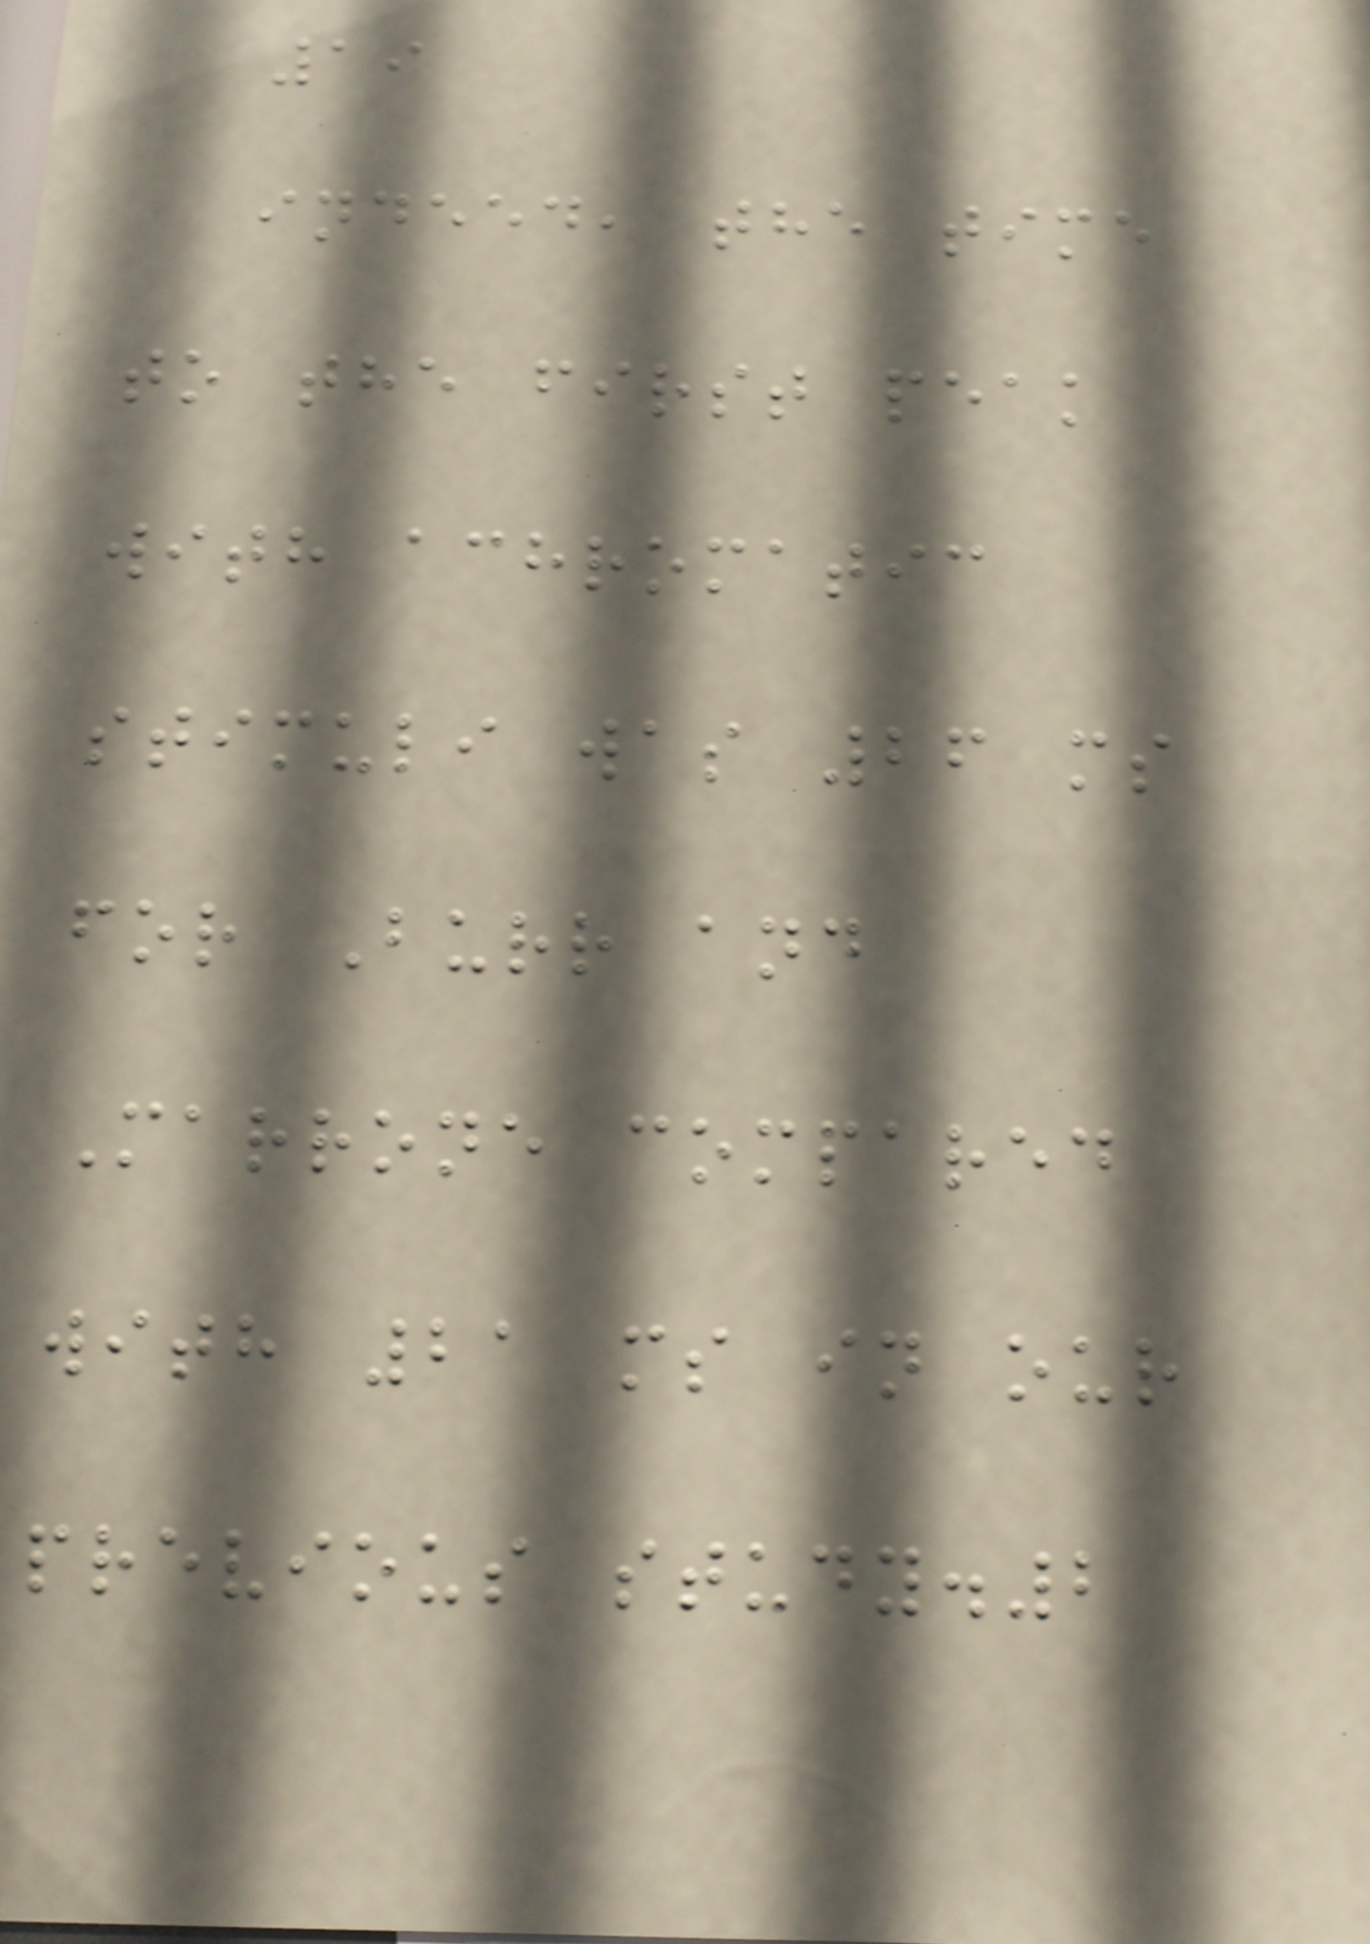19
indeed, the time
to the first peak
with achromatic
stimuli was 26 ms
for Burr and
Marrone compared
with 21 ms in our
previous study.2
